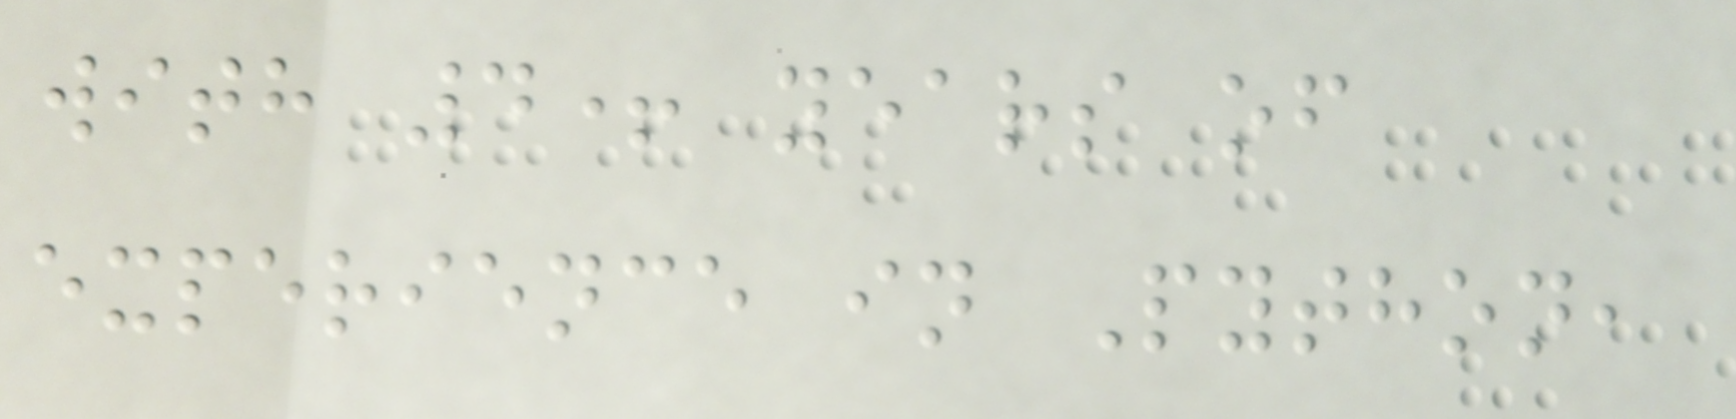with 4+ years of
experience in Python,
